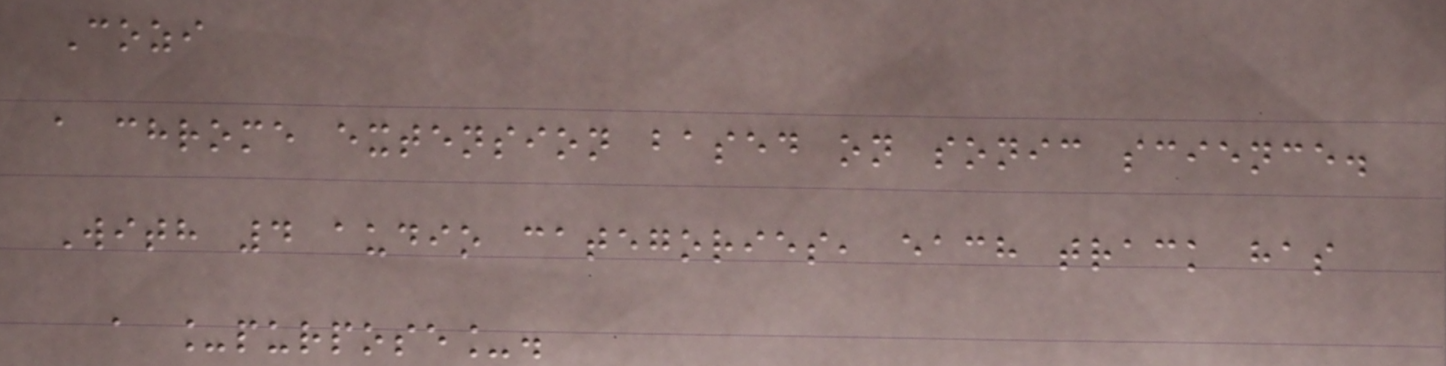Cozi
a chrome extension based on sonic science.
With 4 audio categories, each track has
a _purpose_.
